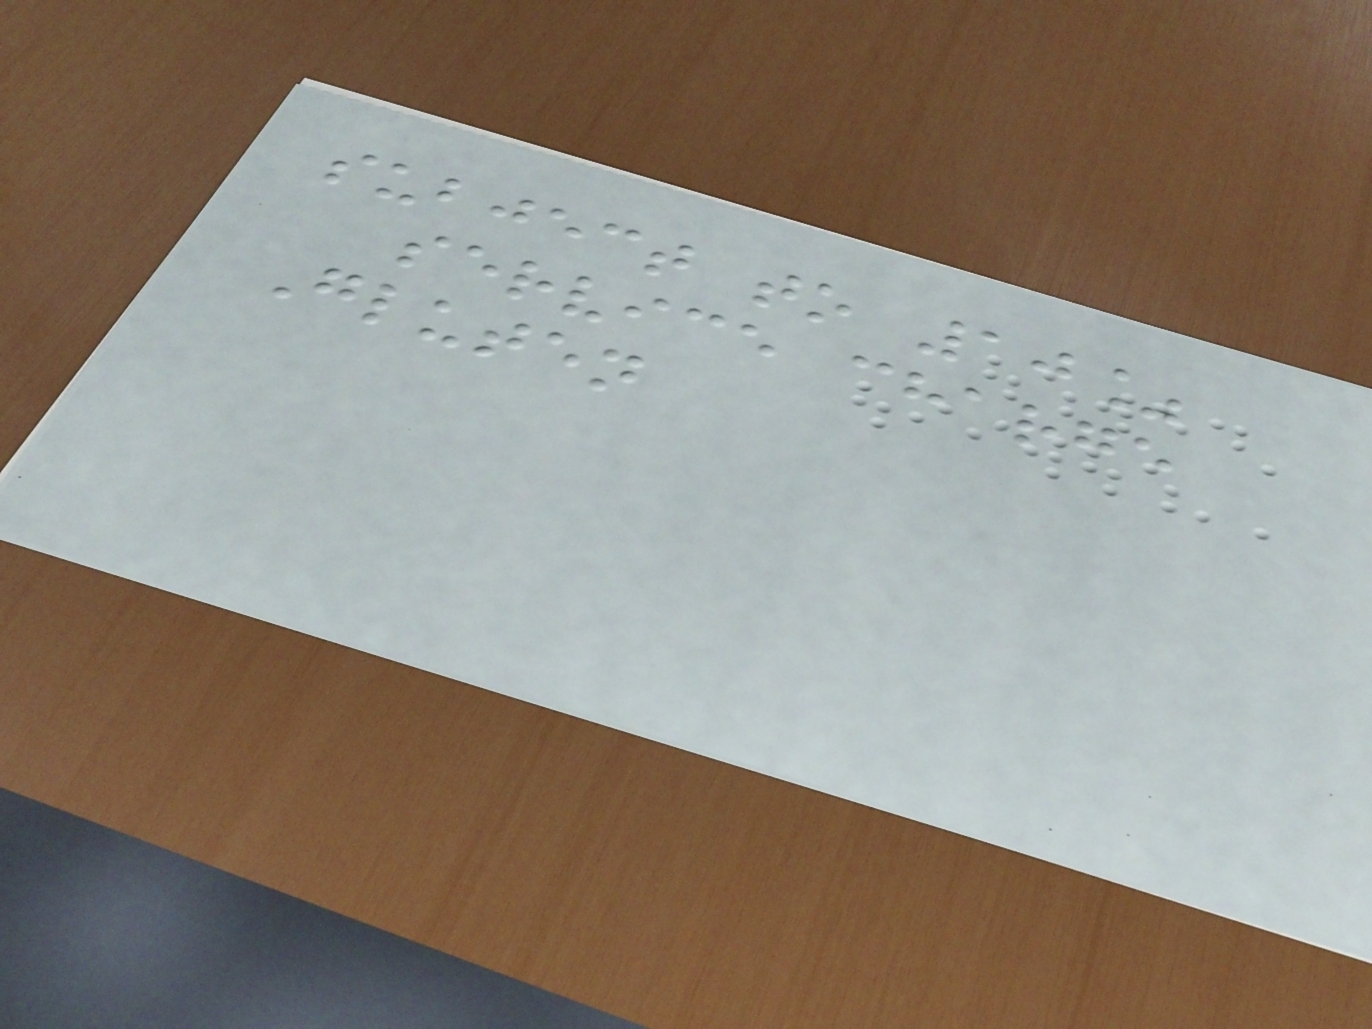subject to 10%
service charge
Gluten
